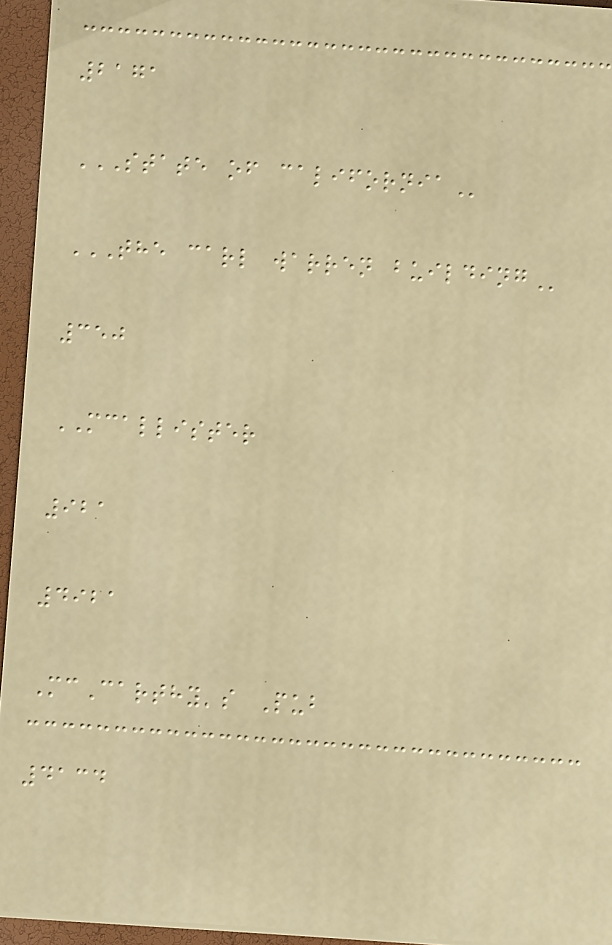2171
STATE OF CALIFORNIA
THE CARL WARREN BUILDING
350
MCALLISTER
921
4921
McCarthy's Pub
4134
